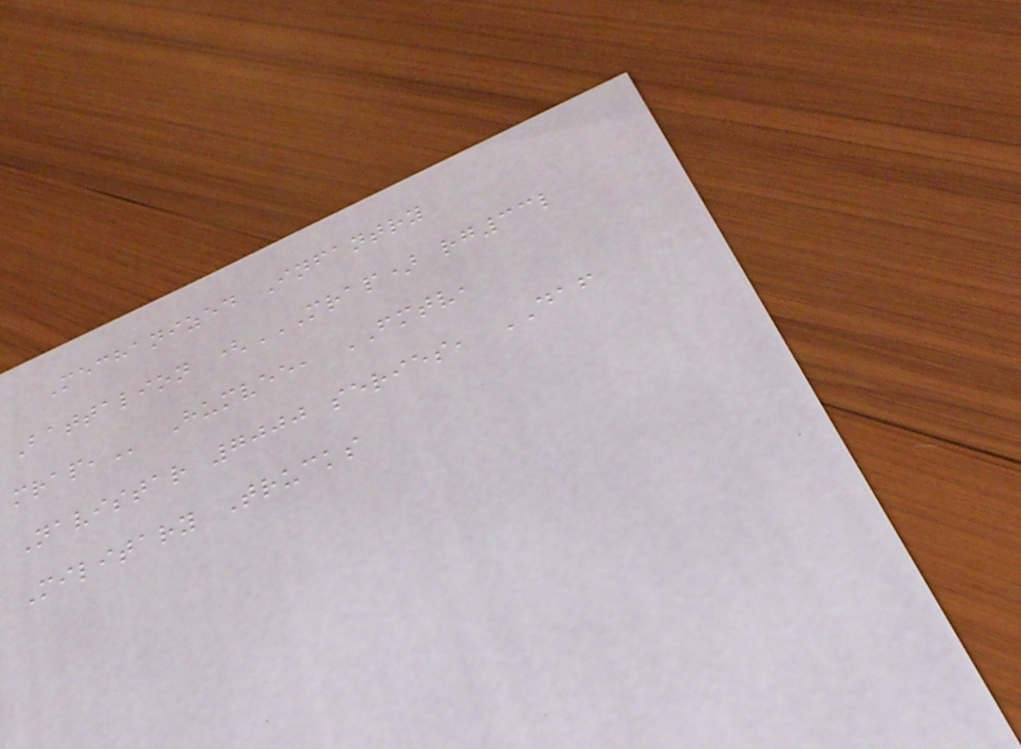Mechanized Infantry
Battalion (MRAP) RG33L
MRAP, Humvee, FMTV,
Navistar 7000 series, DAF
Military Trucks
